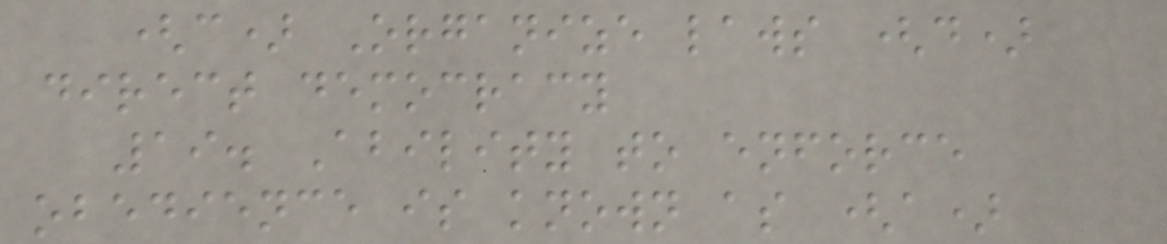(c) Organize laws (d)
direct democracy
19. Ability to enforce
obedience is known as (a)
